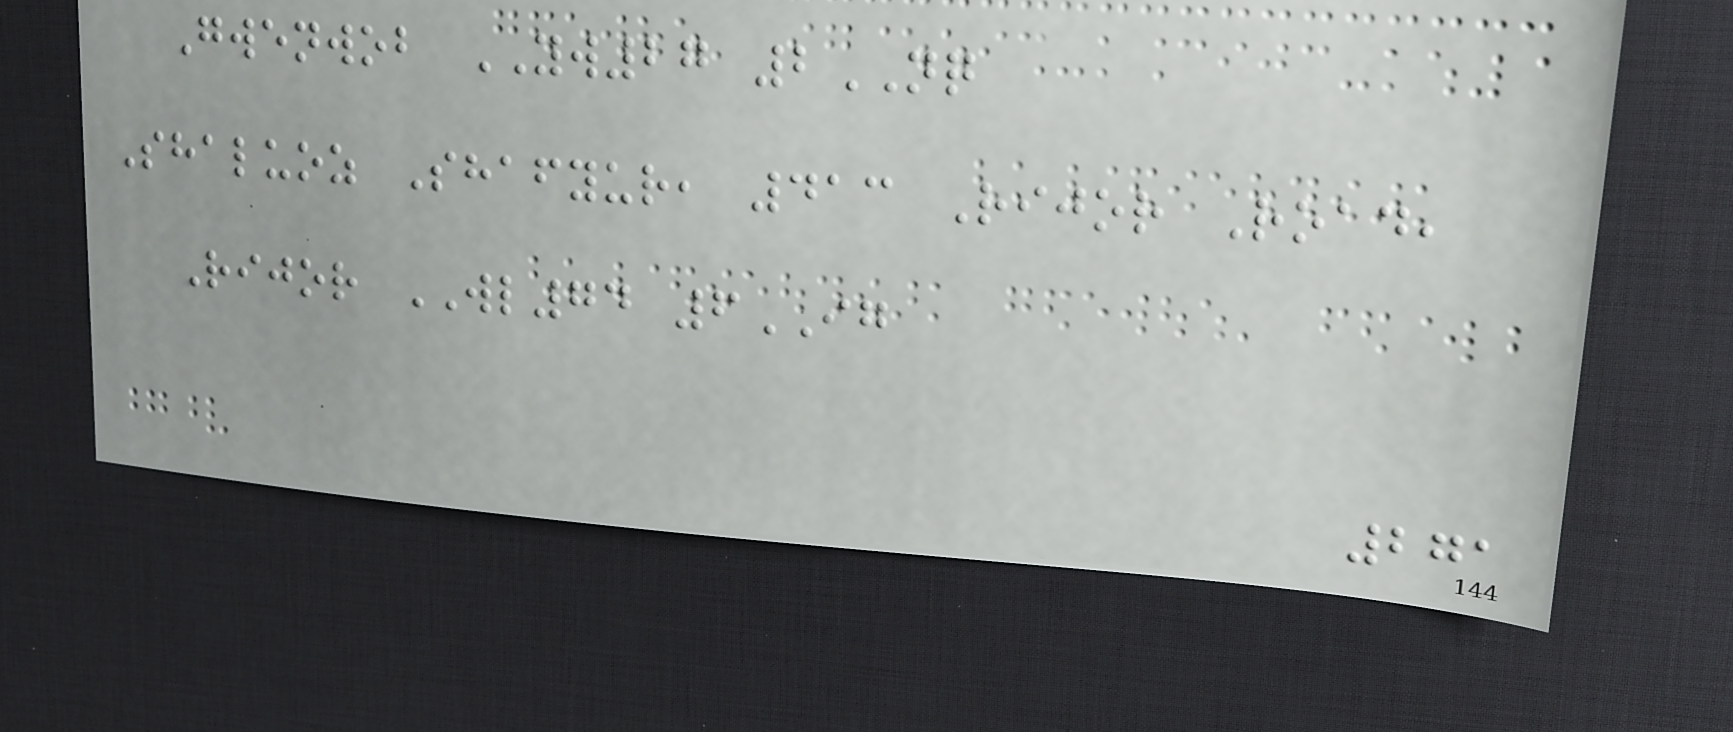Gwenwob YW27 2NQ
Shaluoz Shafyur, 413 Rijor Road,
Rijor WL74 6IG
271
